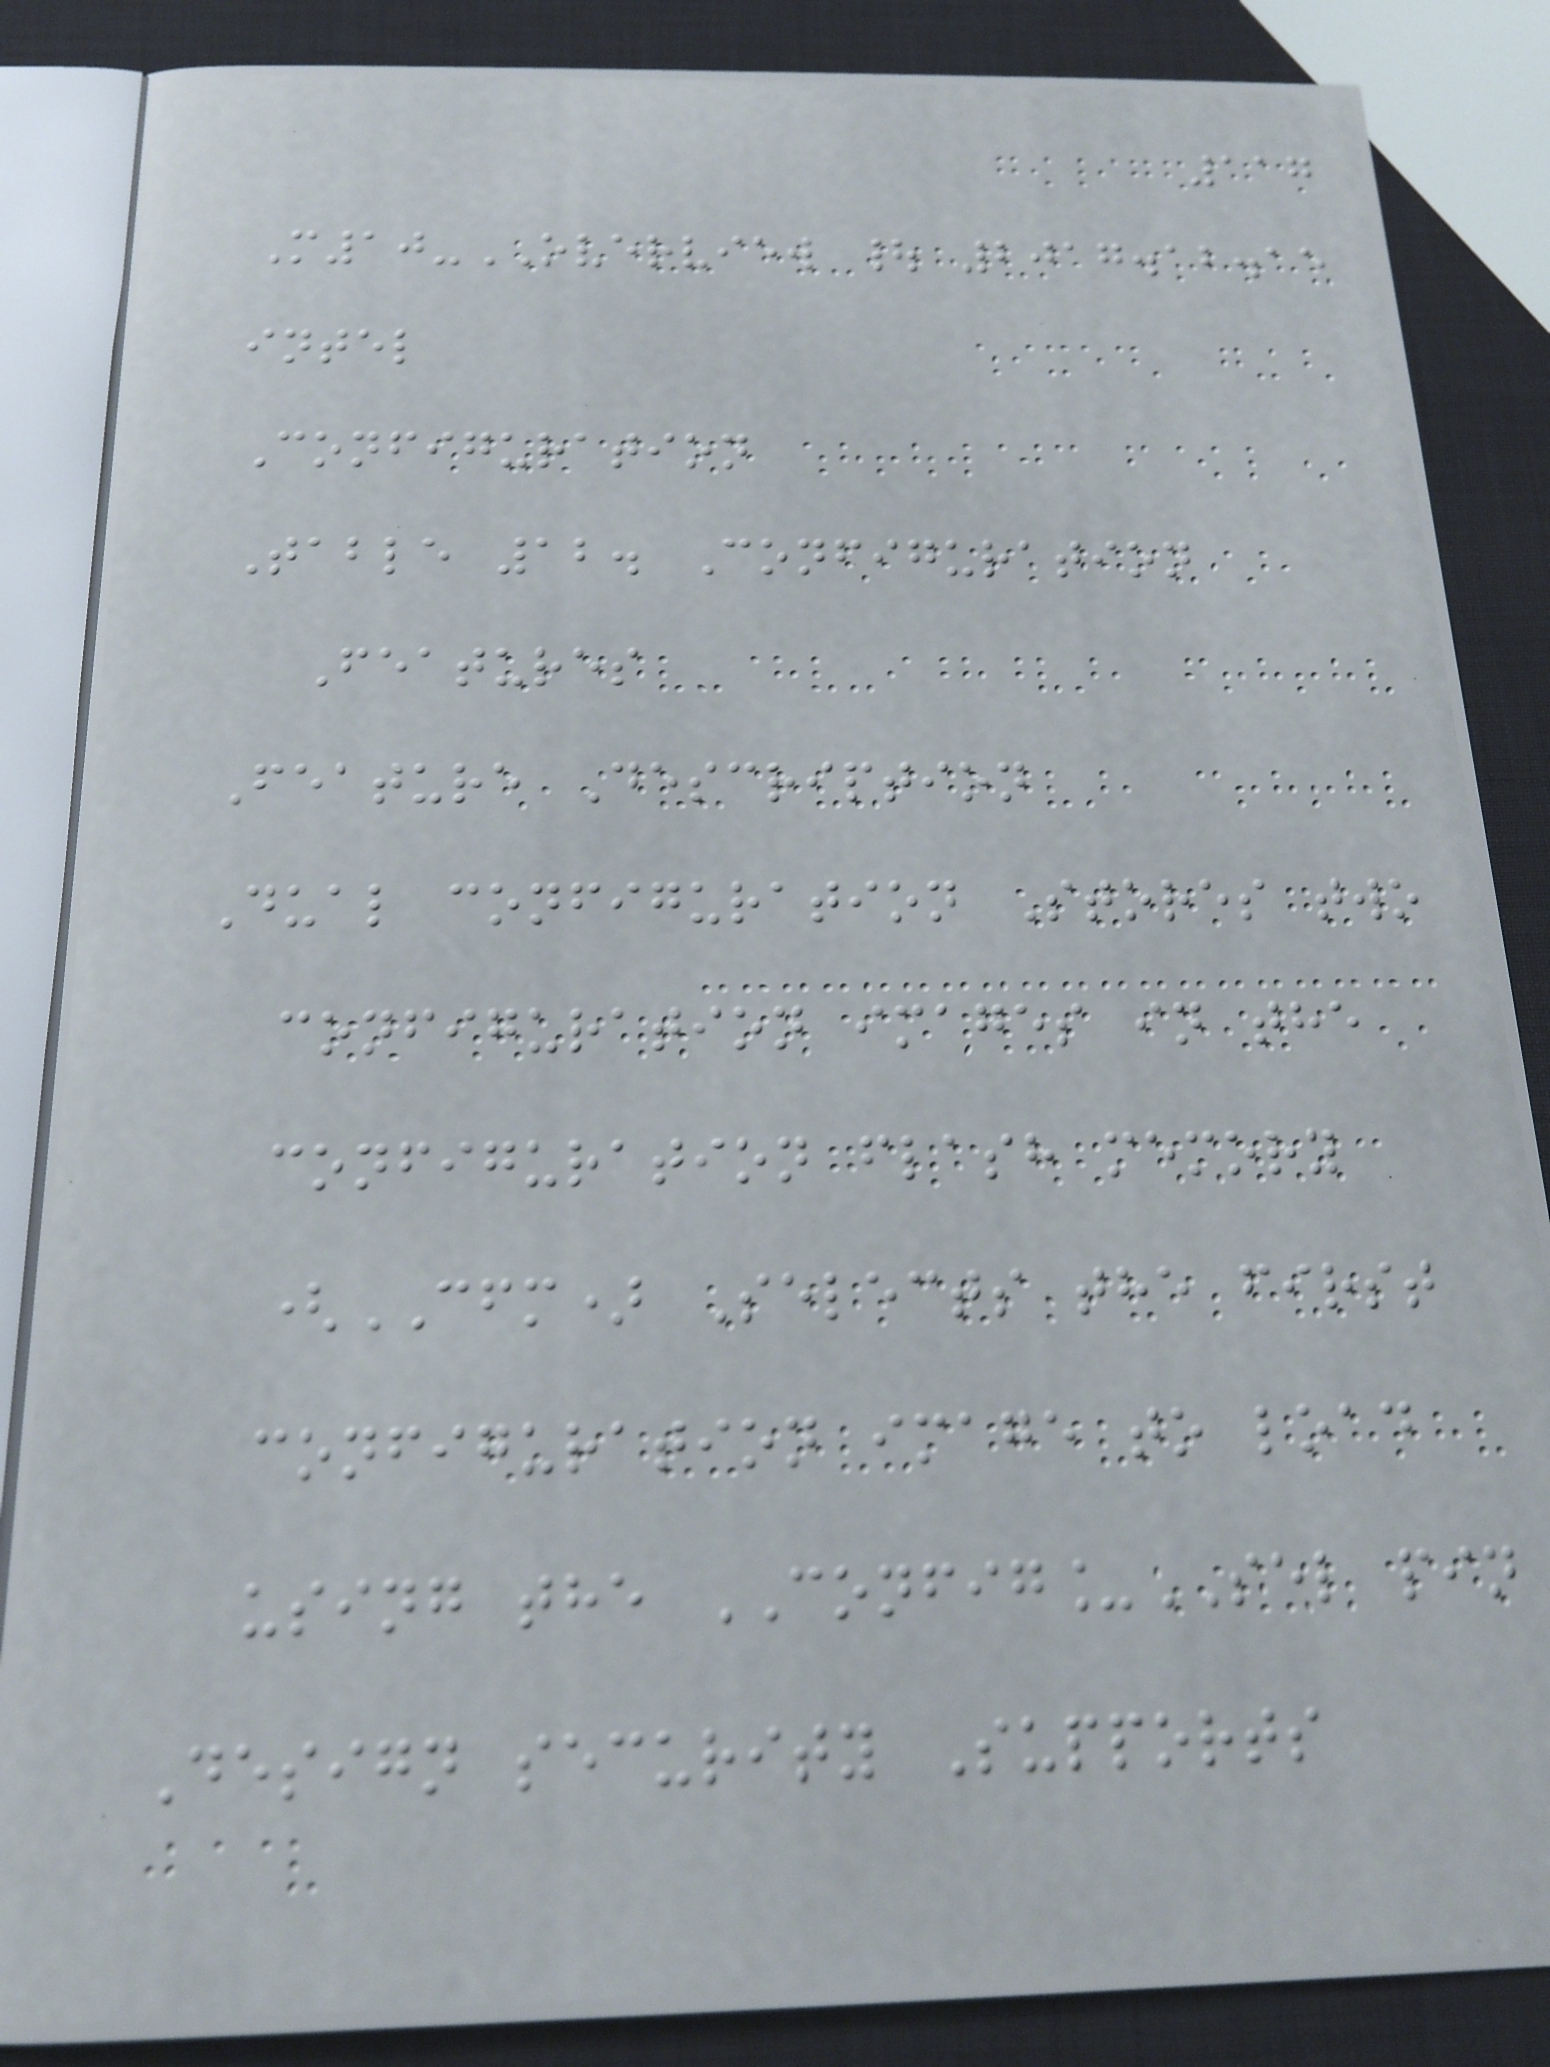117
M10-OVERVIEW | 2017.12.15
intel
Configuration
Table 12. Configuration
Features
Feature Description
Dual configuration Stores two
configuration images in the
configuration flash memory
(CFM) Selects the first
configuration image to load
using the CONFIG_SEL pin
Design security Supports
